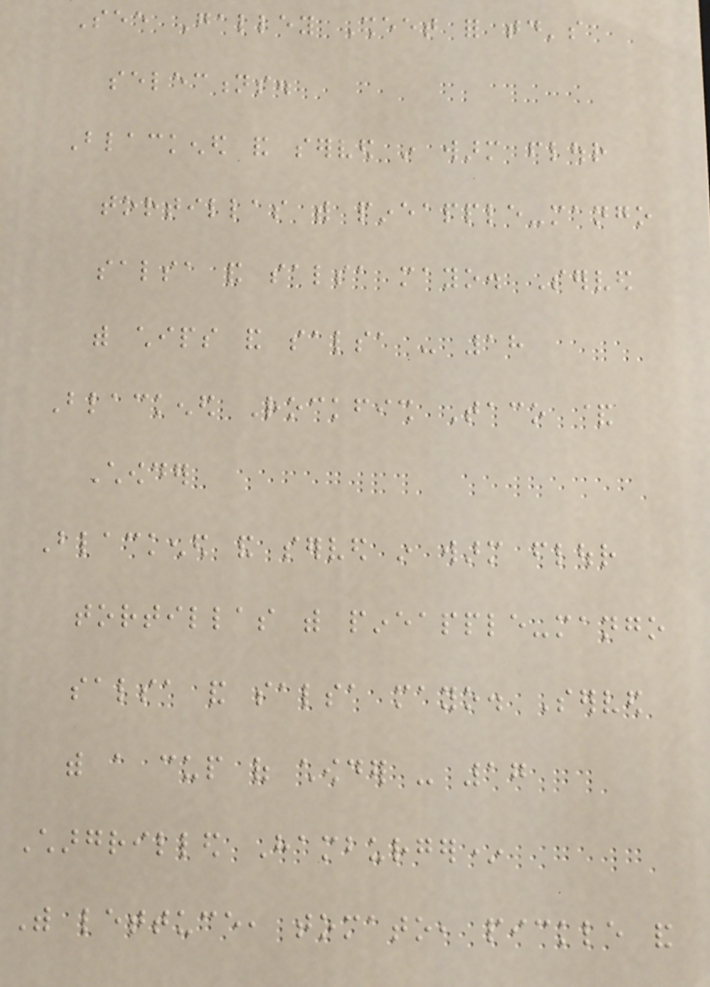See Galley Sheet for today's
selections.
Blackened and served in warm flour
tortillas with pineapple-mango
salsa and salsa mayo. Served
with chips and salsa - 18
Blackened Rockfish Taco &
Chowder
Blackened and served in warm flour
tortillas with pineapple-mango
salsa and salsa mayo. Served
with a cup of chowder - 17
Chargrilled Hamburger*
With lettuce, tomato, pickle and
